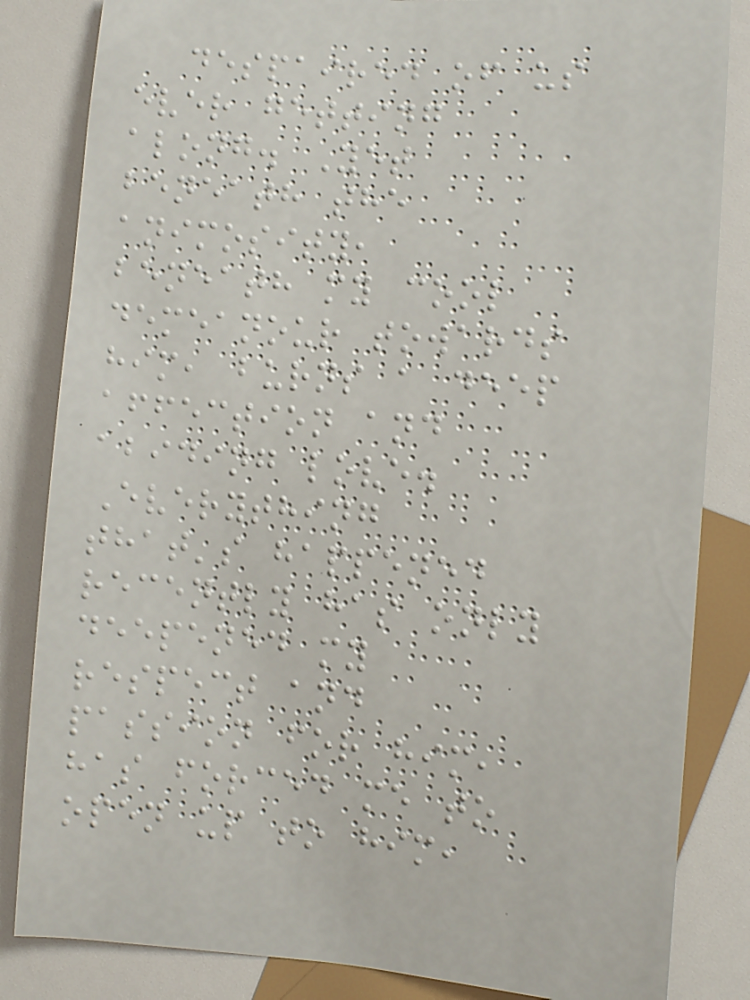despaired of us
ever getting
along. Yet
beneath the
animosity,
beneath my cool
demeanour towards
him, burns a deep
affection and
abiding love.
Everything
that's happened
recently has only
deepened my
respect and
passion for him,
has forced me to
open up to him,
